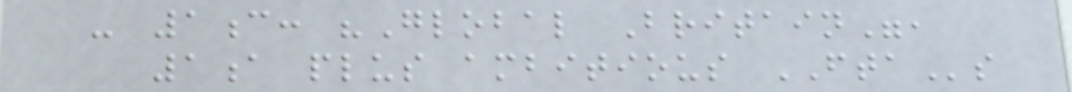- 1c: "Global Britain",
1a plus ambitious FTAs
